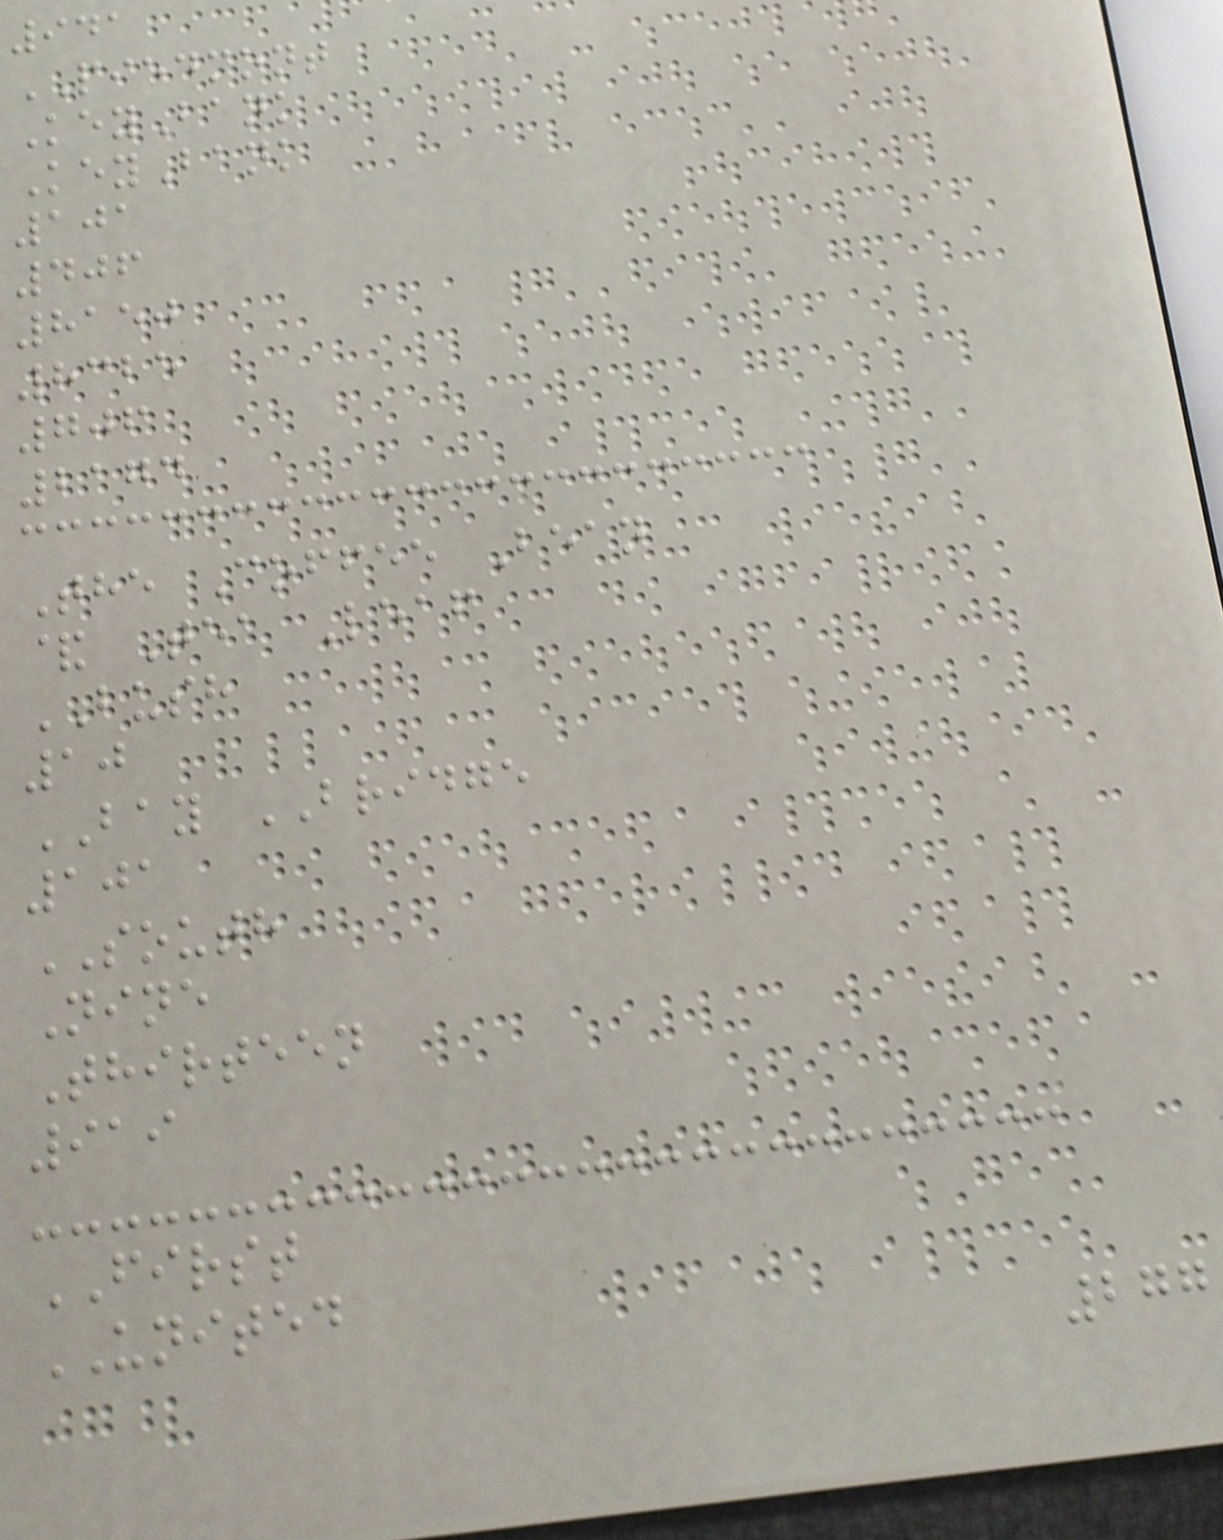941
PIEDMONT
KeyBank
KeyBank
101
406
8150
8325
706
2174
The Coffee Bean
& Tea Leaf
BUSH
10
BAY BRIDGE
101
SOUTH
Nine
Thirteen
919
FIRST
UNITED
277
